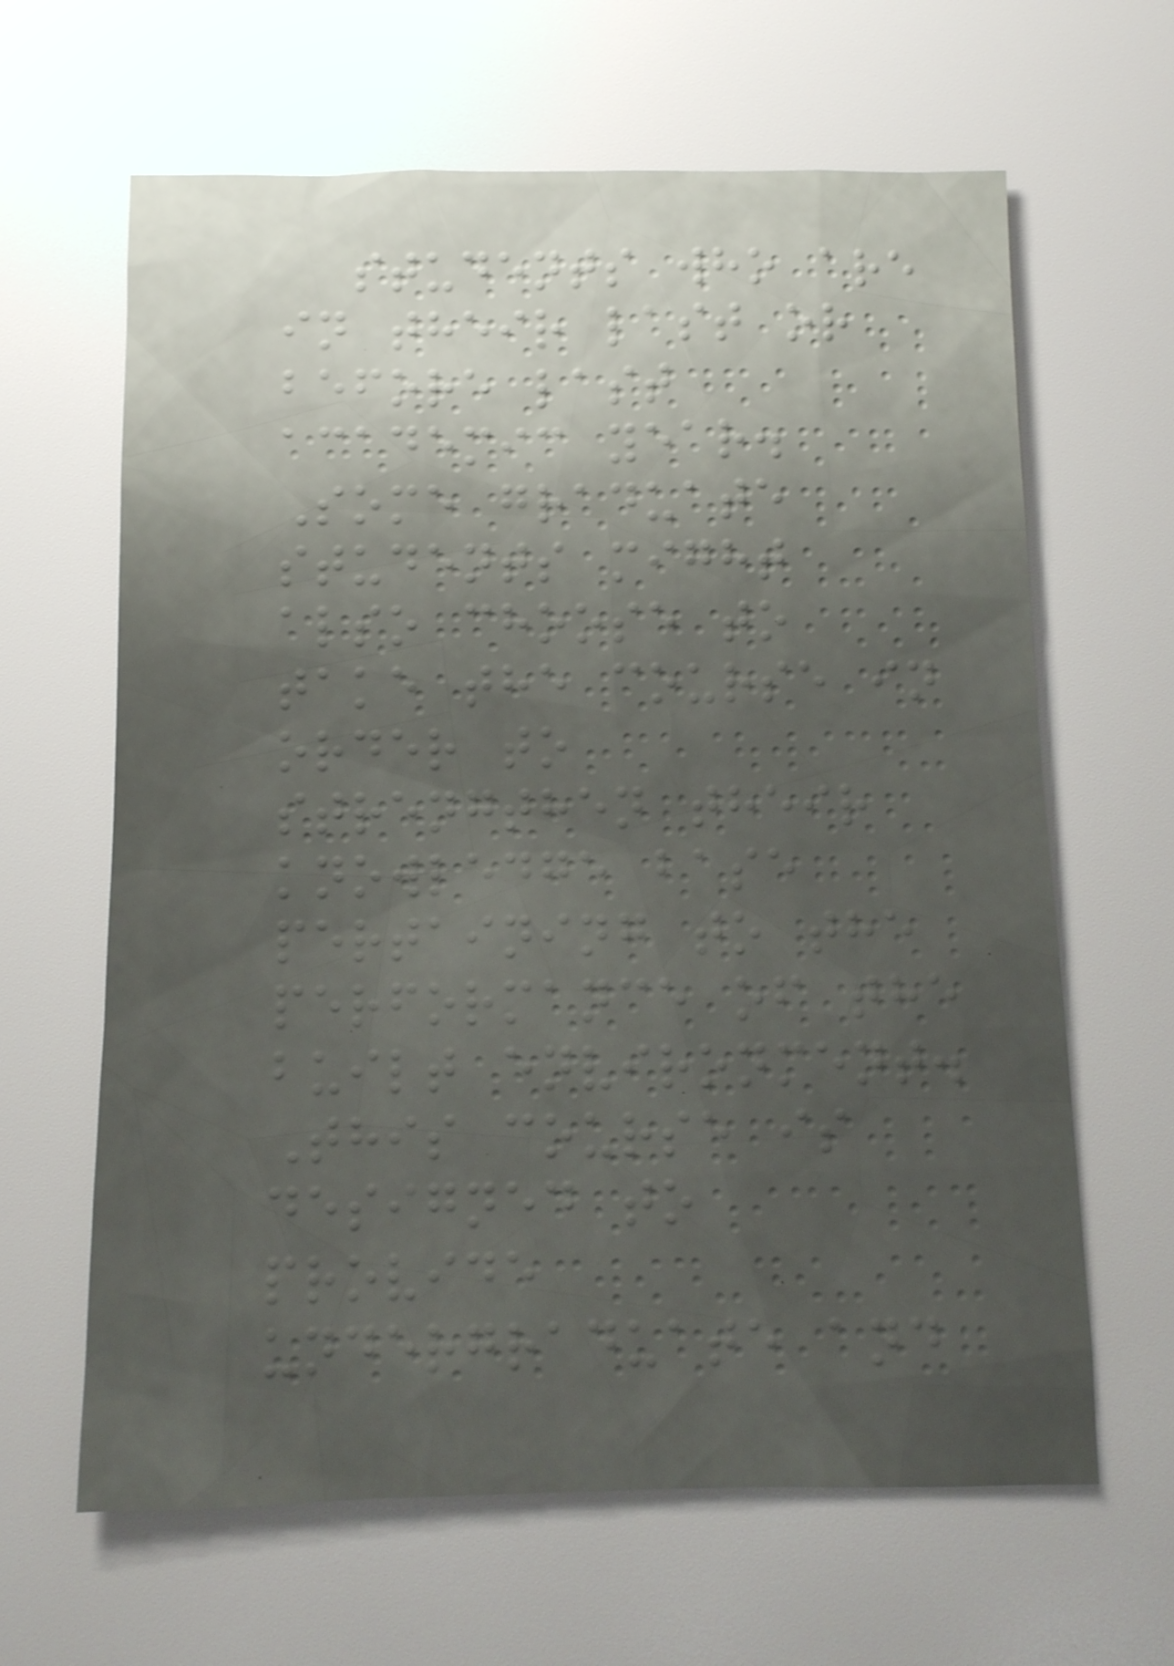students who are
in their last or
before last
academic year.
Some graduate
students might
also choose to
take the course in
order to
strengthen their
knowledge base
pertaining to the
performance of the
built environment.
This course is
designed to
provide
undergraduate and
